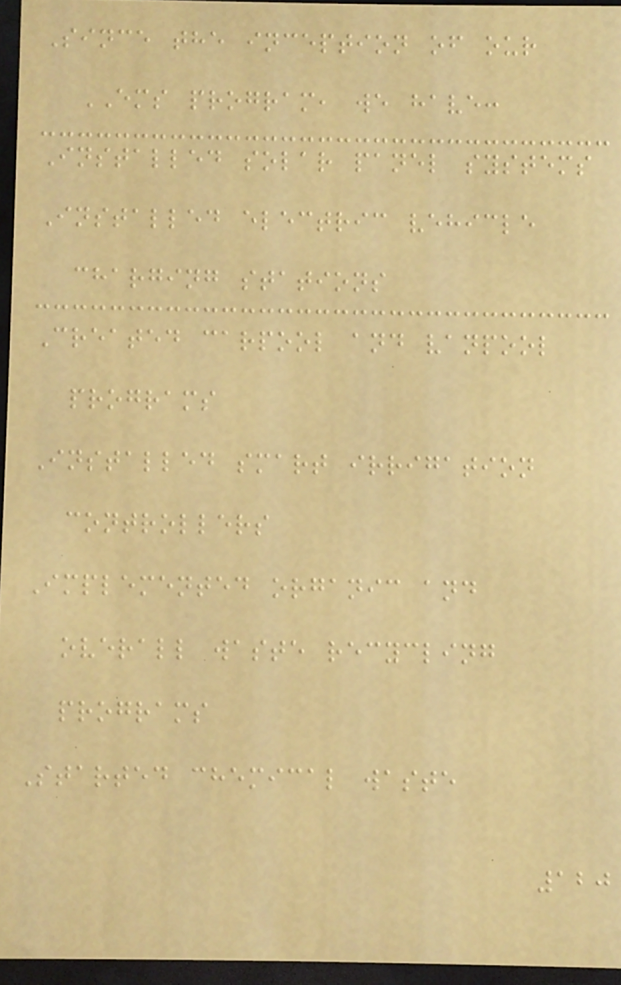Since the inception of our
EMS program, we have:
Installed solar panel systems
Installed electric vehicle
charging stations
Created carpool and vanpool
programs
Installed smart irrigation
controllers
Implemented organic and
overall waste recycling
programs
Started chemical waste
120
